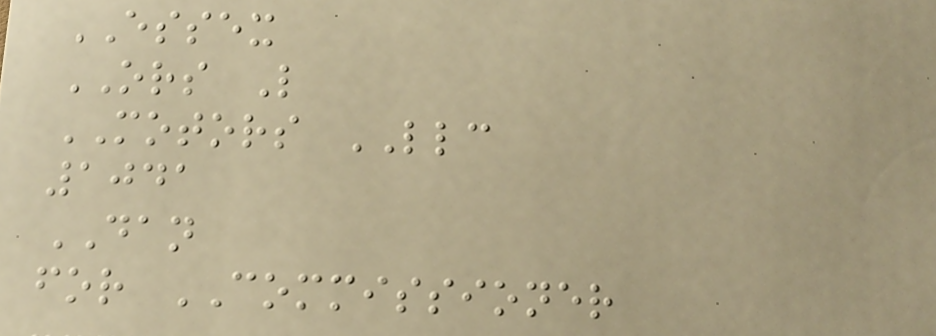ESSEX
ORS L
MOTORS LLC
1041
DAN
for COMMISSIONER
